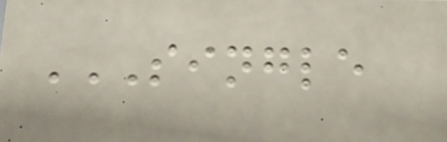SINGLE
